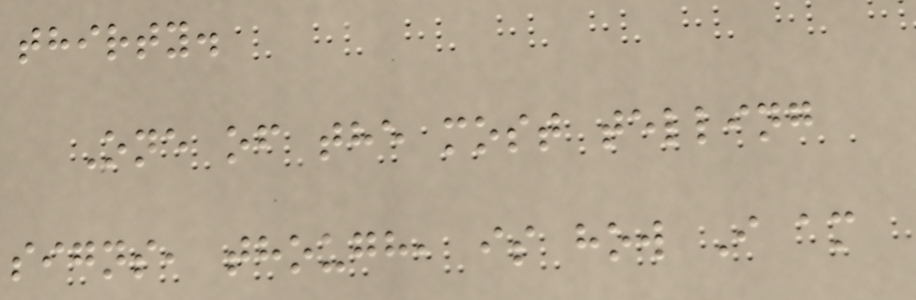thirty.
One of the most telling
signs, though, is how I am
